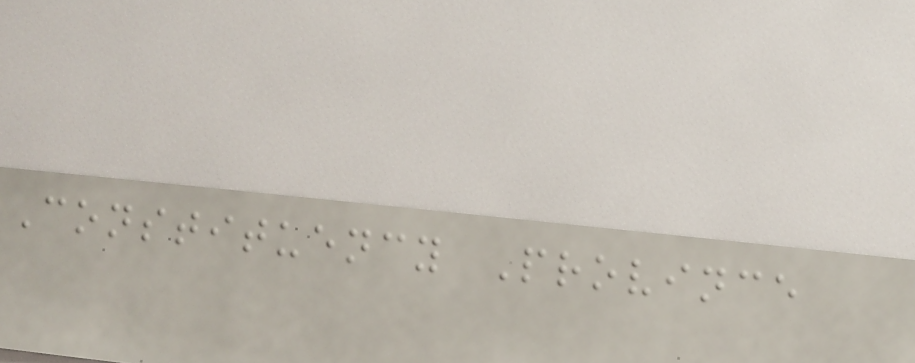Constituency Province
